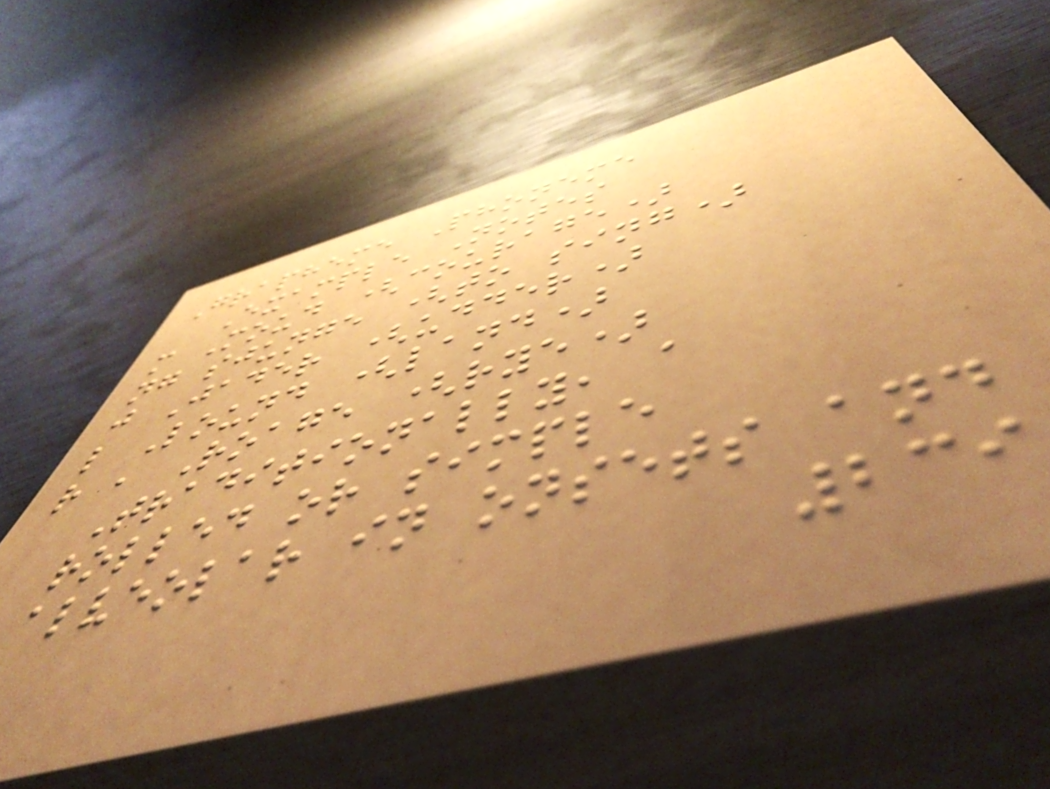Grapheme Phoneme
Example Notes
m Moud (courage)
ng sjunge (to sing)
j Jader (udder)
l Lound (land)
r , Roage (rye)
Traditionally, a
rolled or simple
alveolar in onsets and
239
